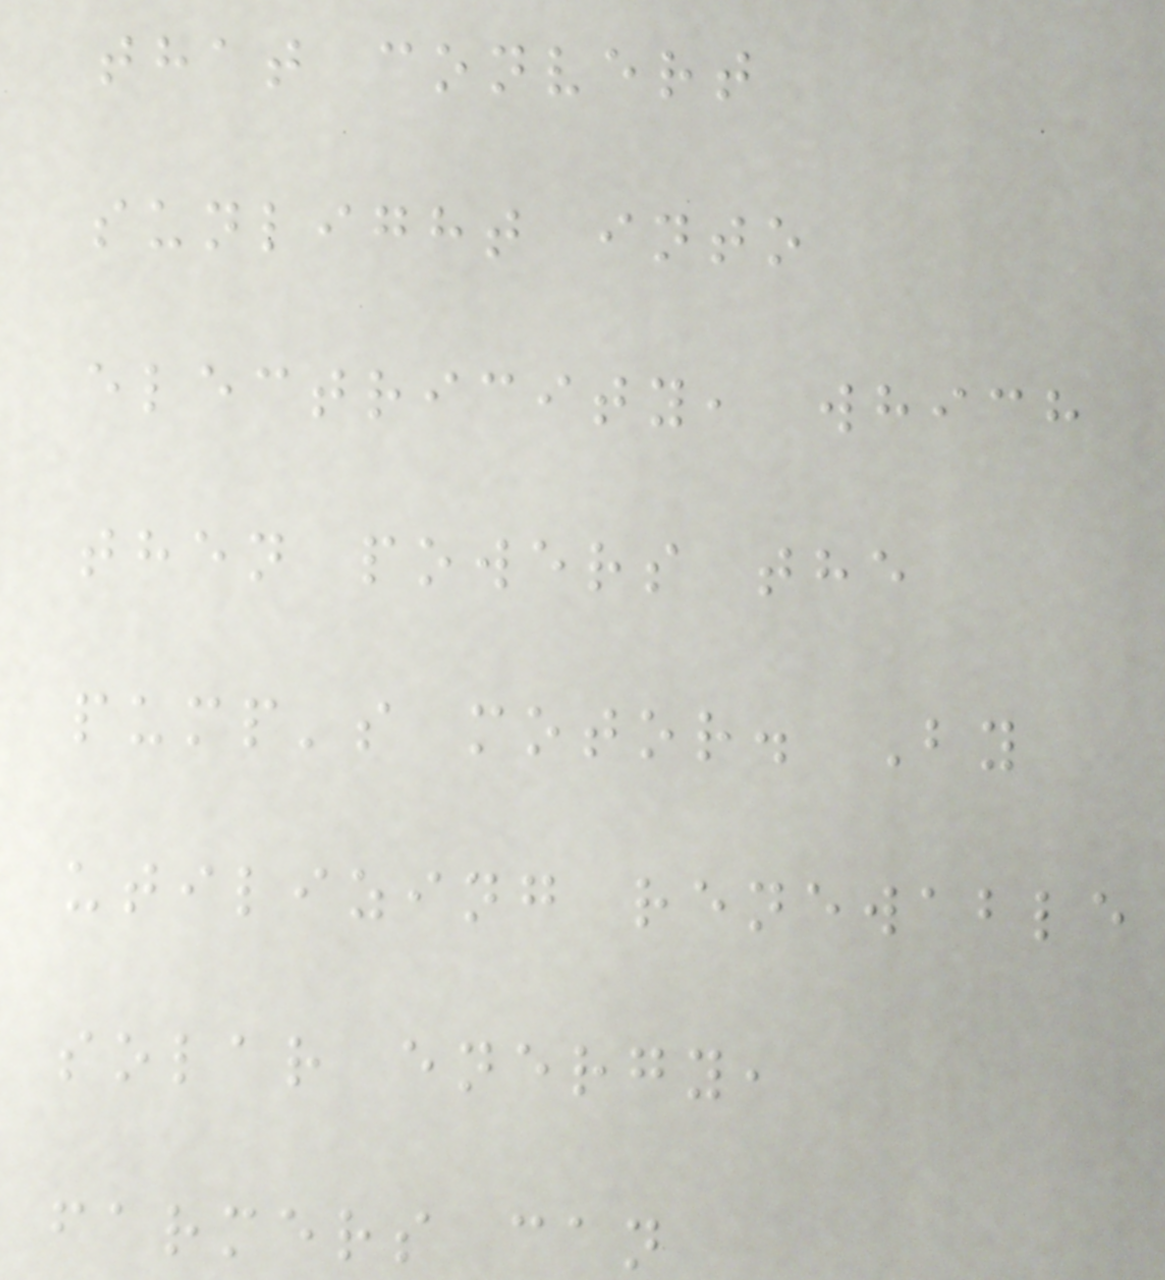that convert
sunlight into
electricity, which
then powers the
pump's motor. By
utilizing renewable
solar energy,
farmers can
